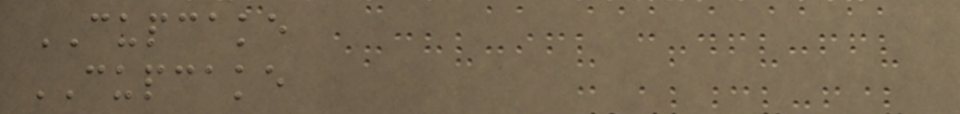CUPCAKE
CUPCAKE
